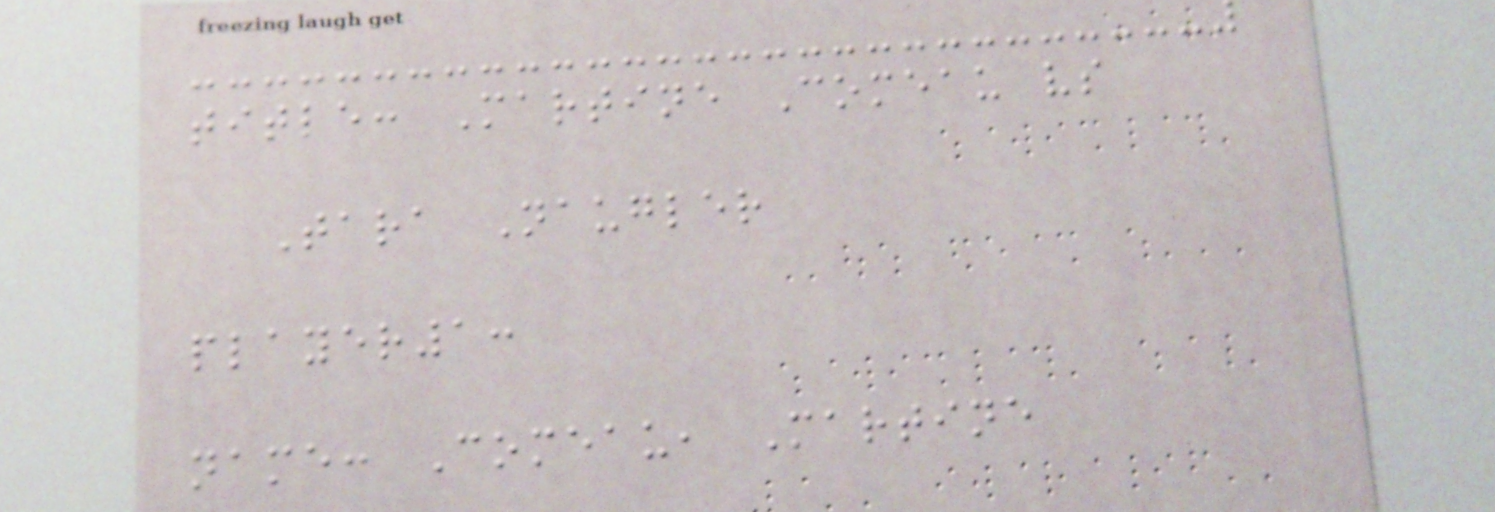title: Martine Comeau vs
Tara Naugler
player1:
name: Comeau, Martine
